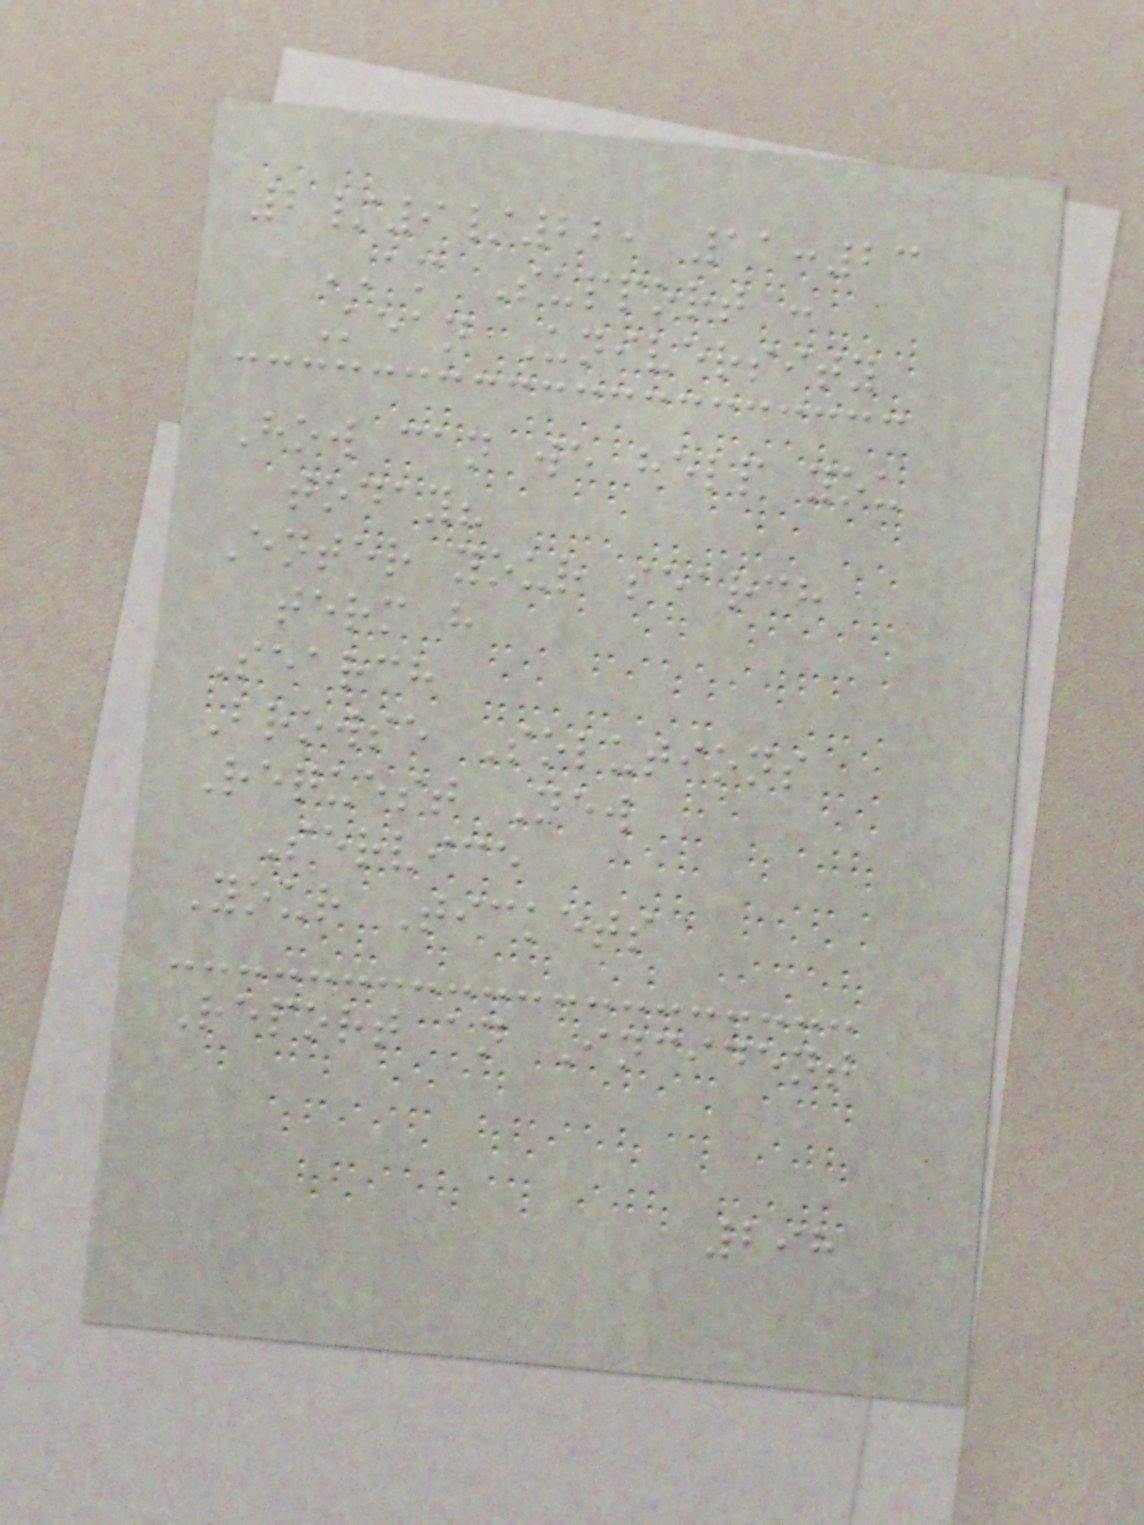2/9/22, 11:23
AM Support :
Kean University
How can we help you
today?
Enter your search
term h
Search
Browse Solutions
Request New
Service
Your Tickets
Report an Incident
298
